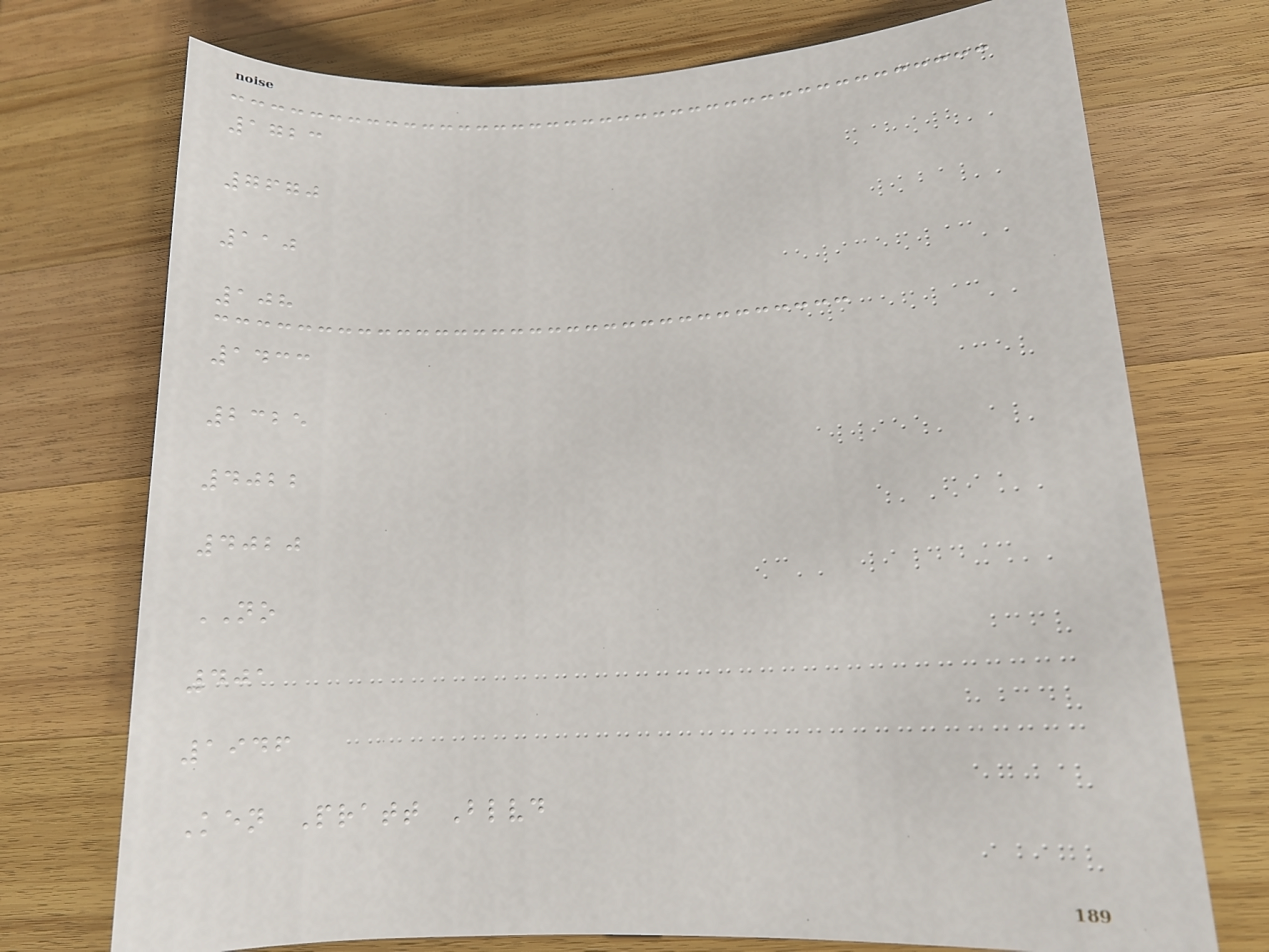1723
7670
110
108
1433
2325
4022
4020
NO
401
1946
Ken Pratt Blvd
